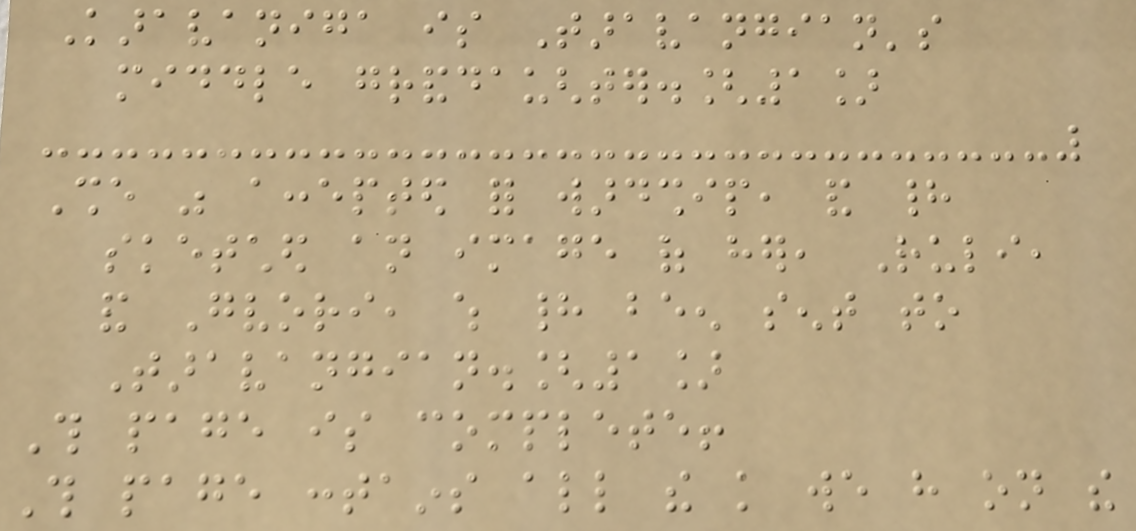Karavaniga is Taravangian's
middle granddaughter.[1]
She was accepted for wardship, and had
sketched an image of her, Ruli,
and Gvori, which had been sent to
Taravangian.[1]
This page is complete!
This page contains all the knowledge we have on the
